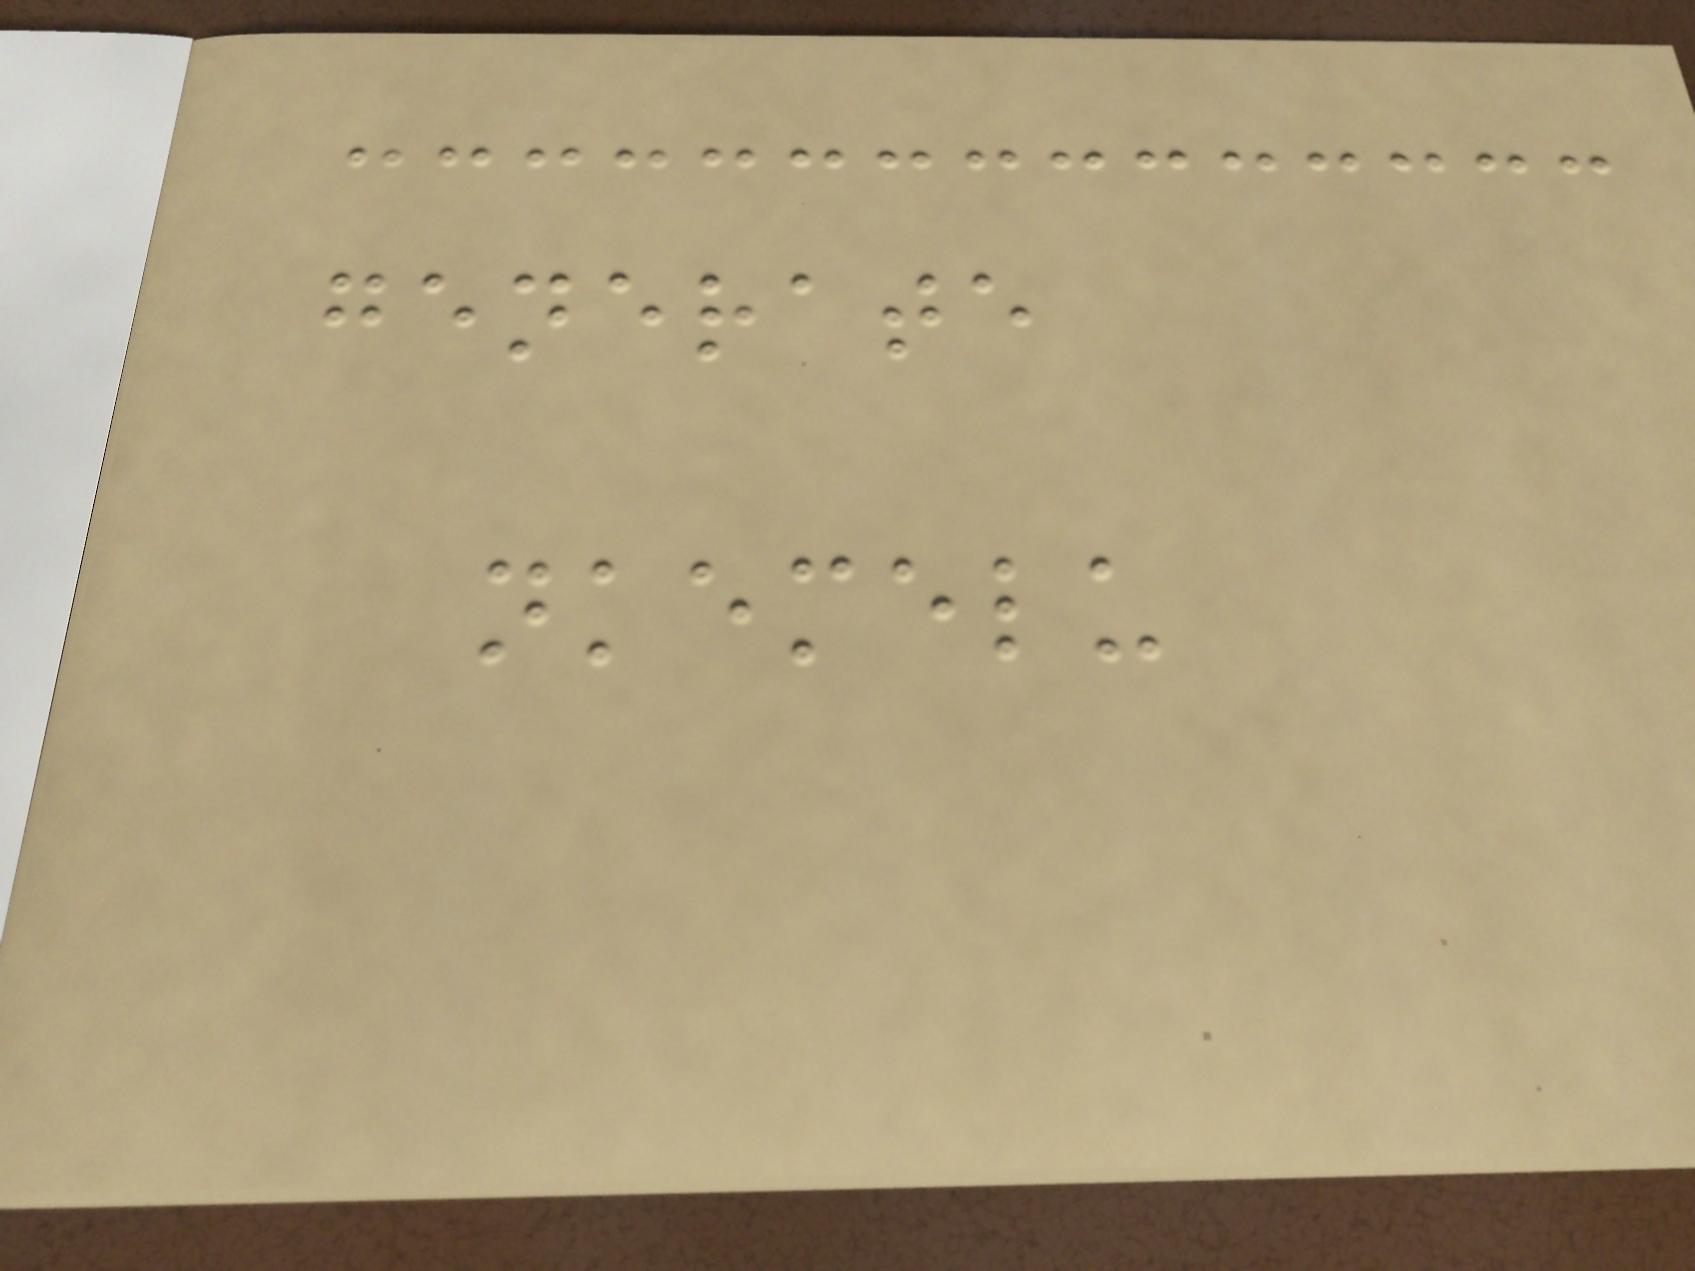generate
nkemelu
